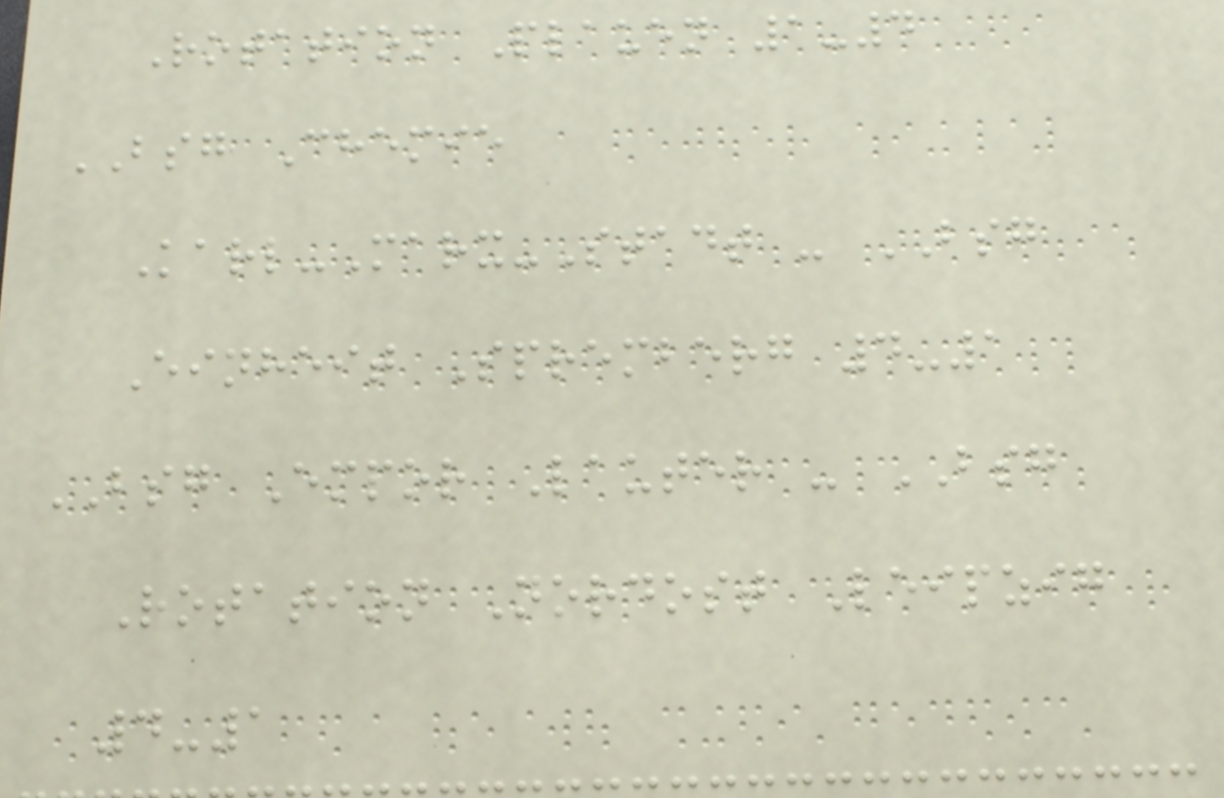Rotation Plauen 1-4
BSG Chemie
Karl-Marx-Stadt - BSG
Einheit Spremberg 4-1
BSG Empor Lauter - BSG
Rotation Nordost Leipzig
4-1
